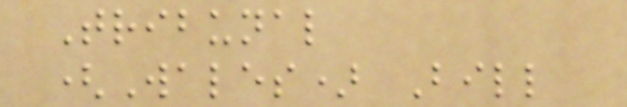Tribunal
(Wales) Bill
